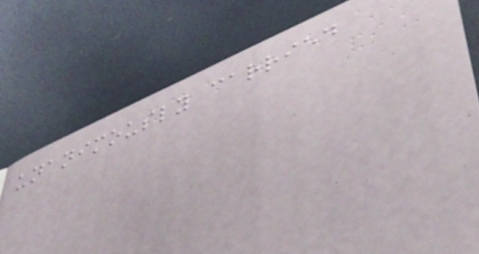unanimously carried
